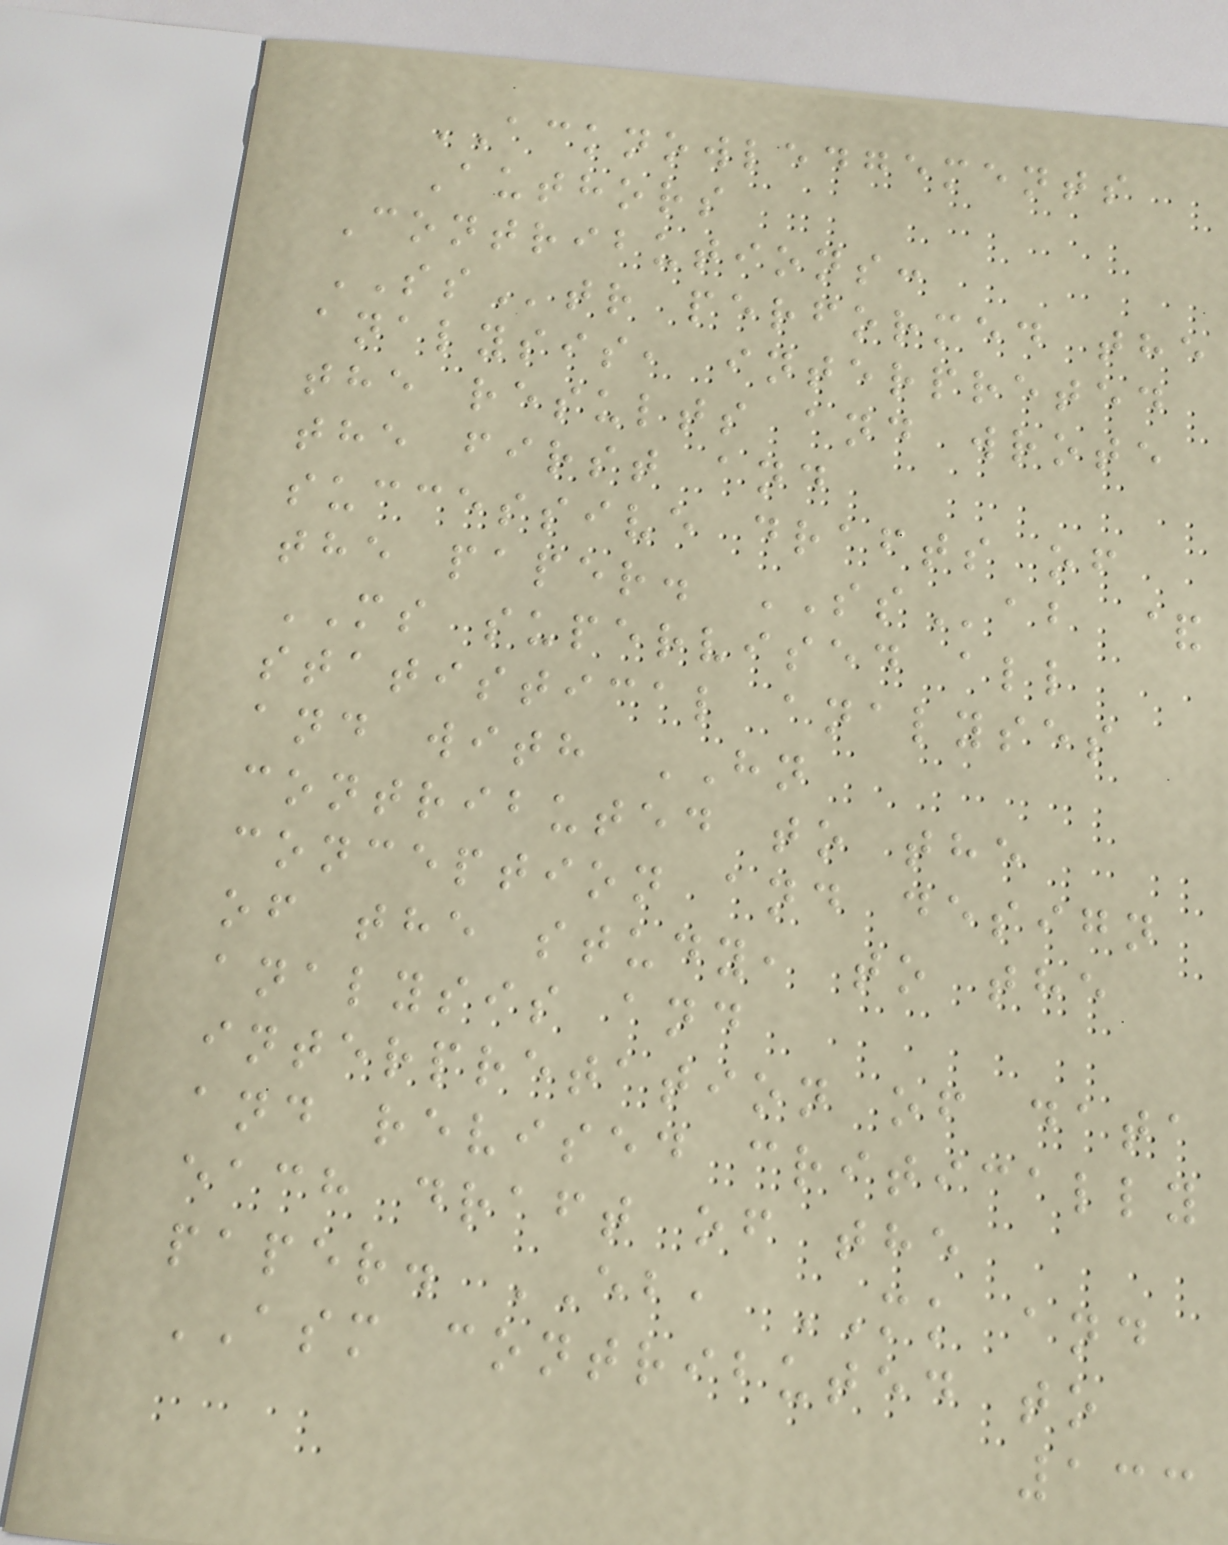ACKNOWLEDGEMENTS
Authors
Contributions:
SStr performed the
analysis, interpreted
the results and wrote
the first and
successive drafts of
the paper. SSab &
MS supervised all
statistical analyses
and with HN
contributed to the
conception and design
of the study, to the
analysis and
interpretation of data
and revised critically
each draft of the
paper. EB, MK and
ASM contributed to
133
